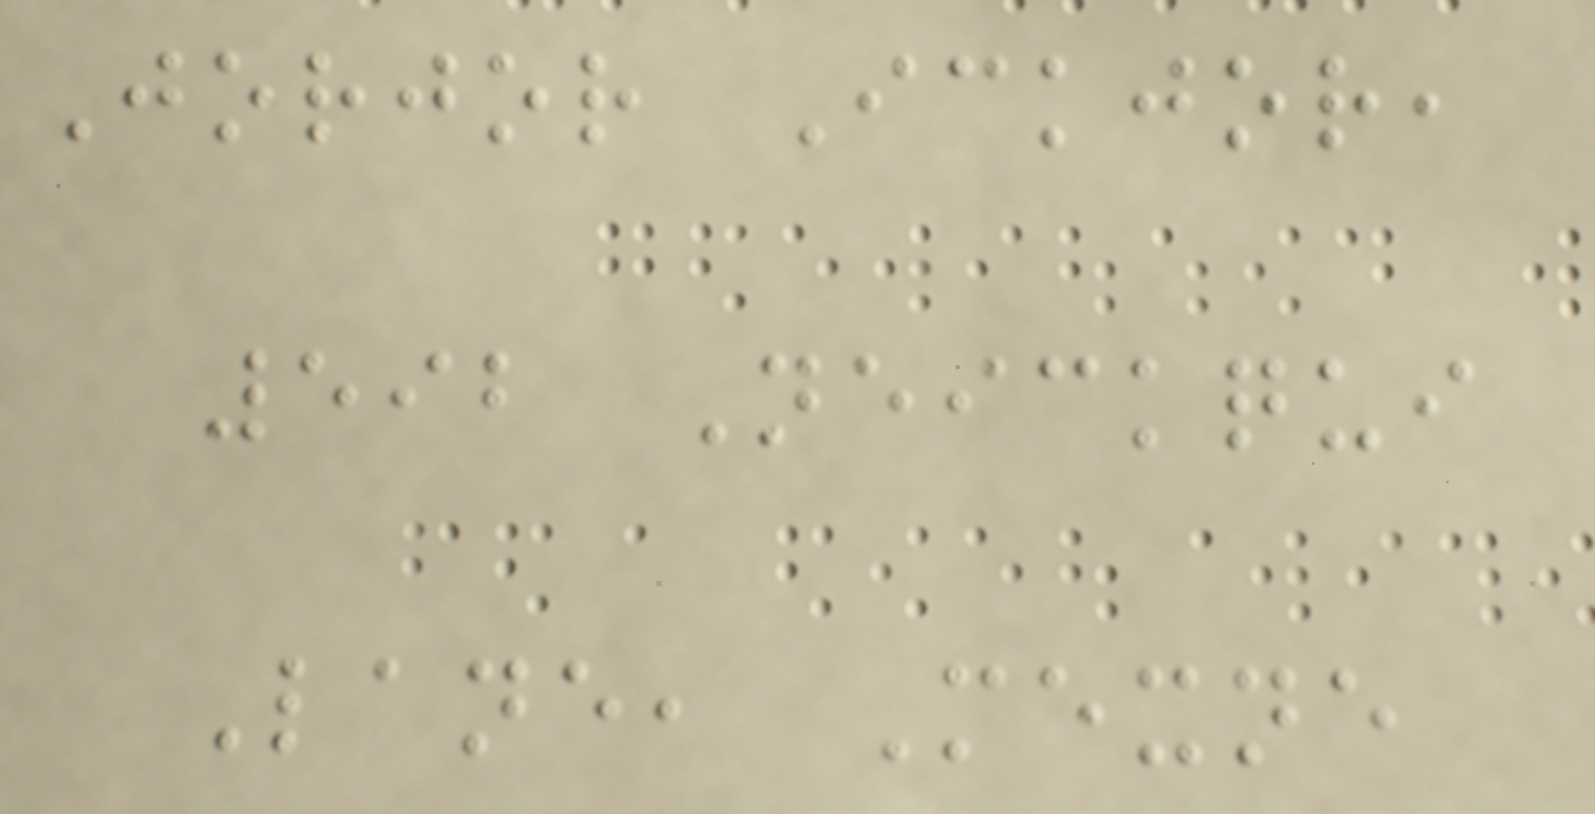Jorjor Ickjor,
592 Neickqui
Lane, Mexne
